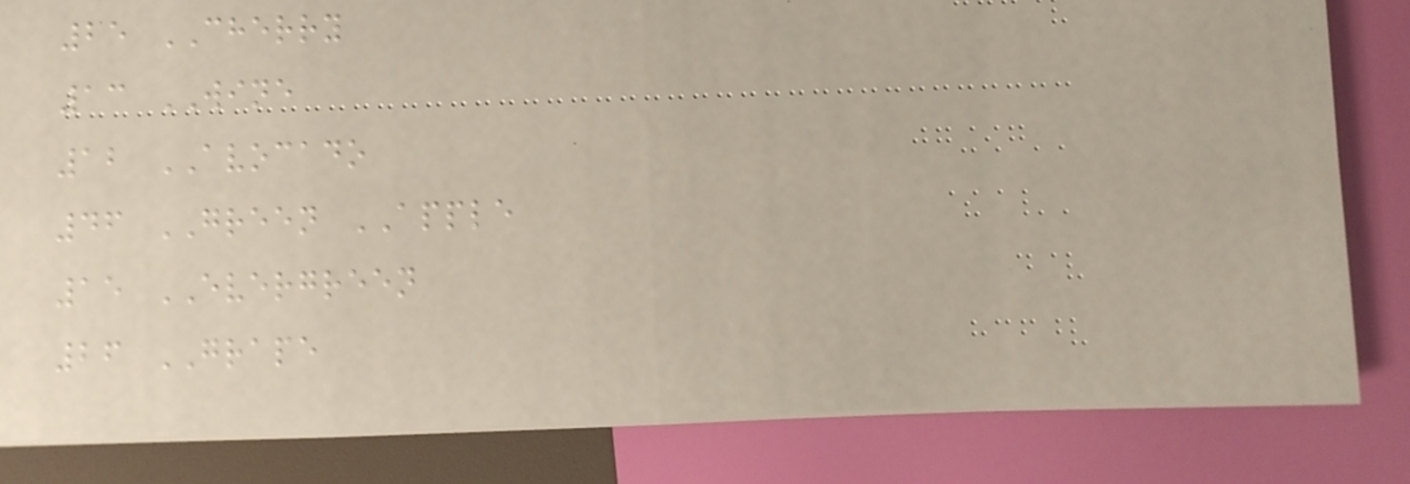25 CHERRY
13 WINE
12 AVOCADO
46 GREEN APPLE
15 EVERGREEN
26 GRAPE
